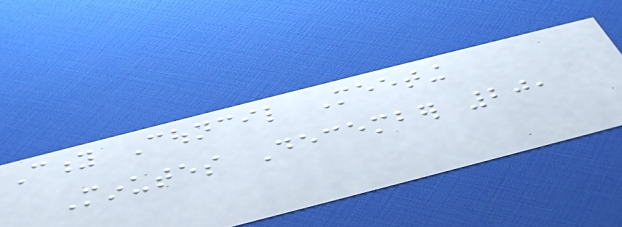City Council Meeting
Minutes December 20,
